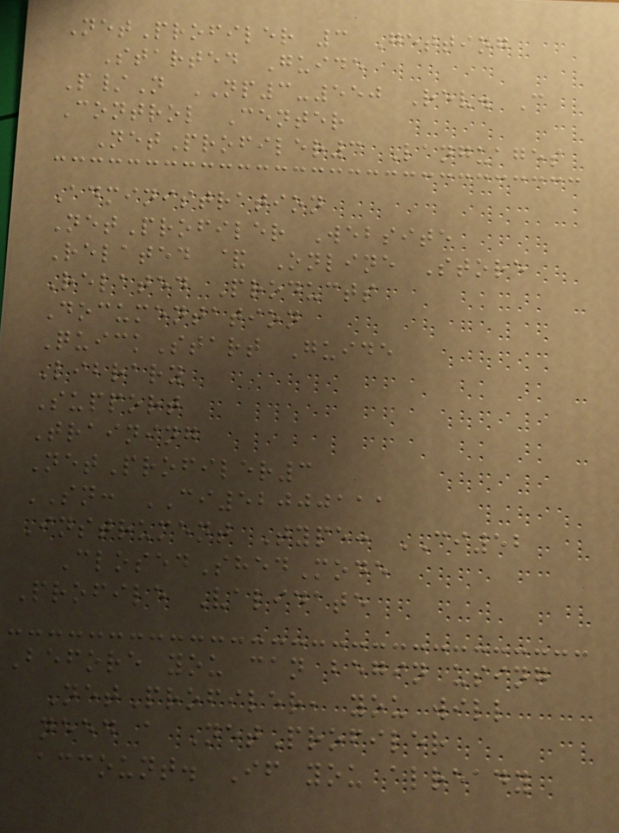NetProfiler 3 Getting
Started Guide
P/N NP3-550 Rev. C
Control Center
NetProfiler3 Languages
Administration
NetProfiler Website
Related & Online Store
Related Products
Documentation
QuickStart Guide
Library
Support
Training
NetProfiler3
SN: CI52000111
Instrument Type: CI52
ClosedShedMode
Profile Validate
Before you can begin using
NetProfiler, you will
need a NetProfiler
account. If you already
